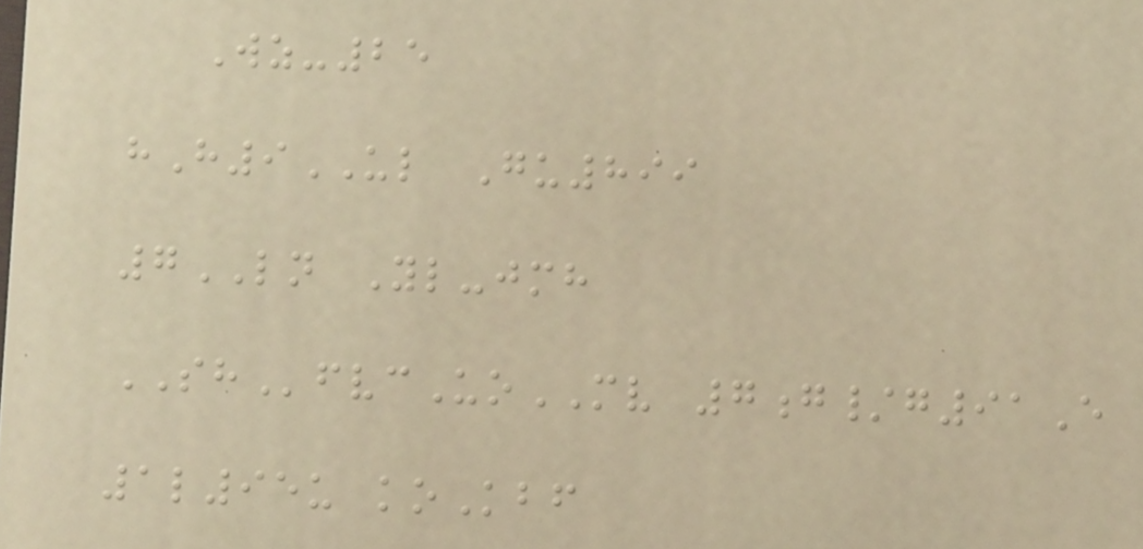Wz-25
hH9UL Gu899
7LN Yl-jmh
SHfvcUoMV 7g/g91E
1l95u koKbf
